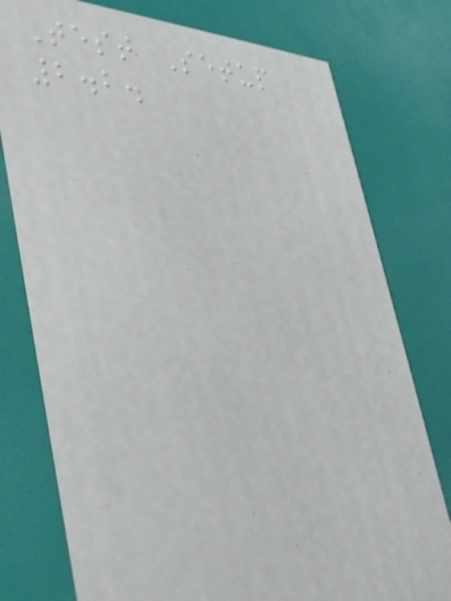Test Setup
2.2.
